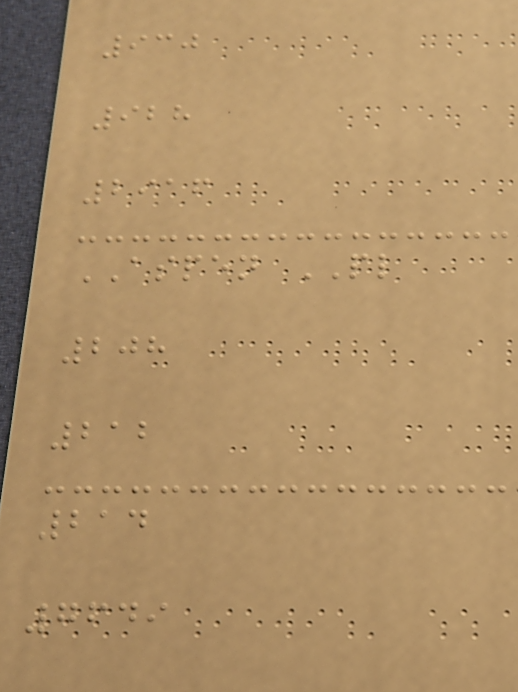930
928
2916
ASPEN PL
208
212
214
7649
